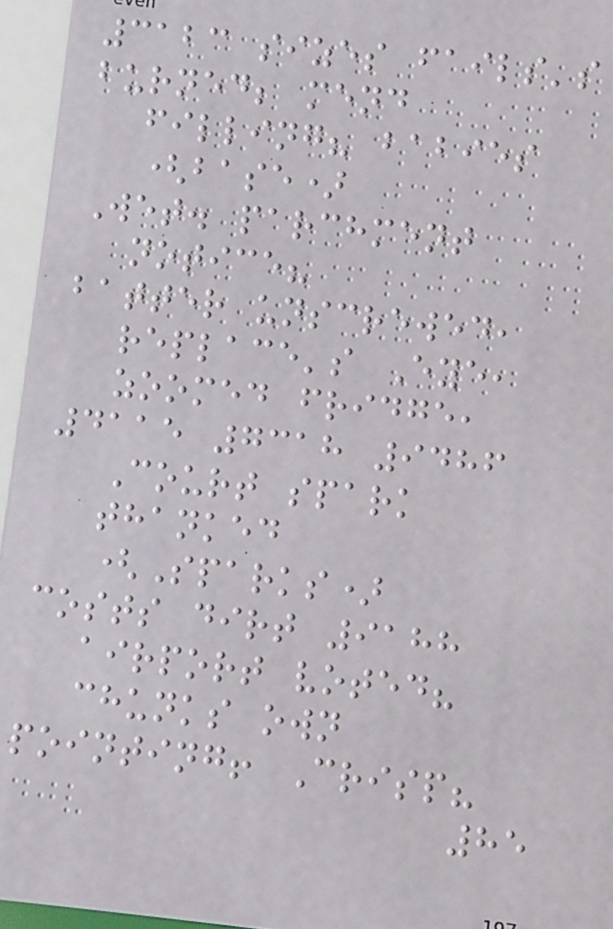3123 sizes fails's
burned; mend
filling? babies
(base)
Wet. parchment
notice?
batter unscrewed,
replace's Eye,
zoomed fridge,
4115 7318 9486
Court spark
thanked
(Sparks)
costs dirt 9188
airport voted?
chunks own
pointing! Crisp?
85
